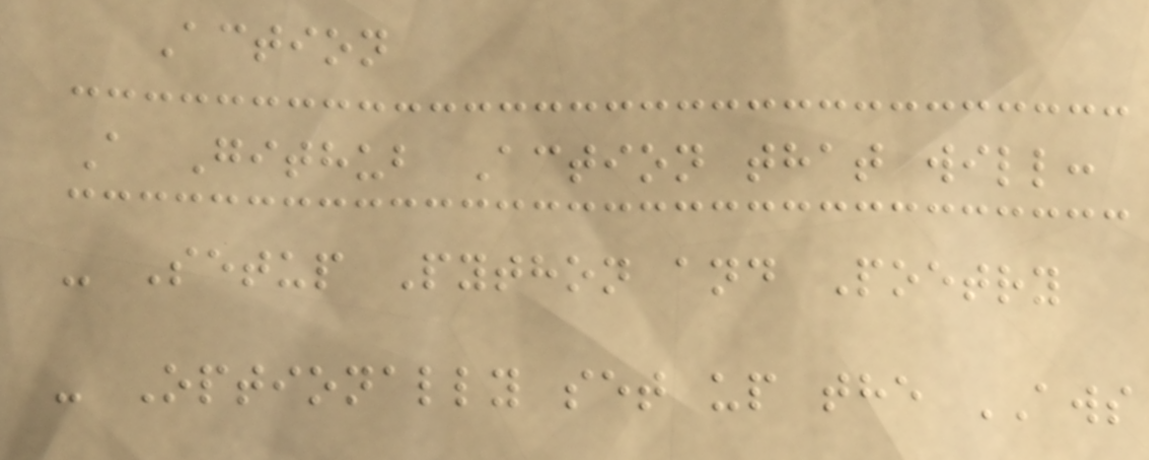Action
A Github Action that will:
- Setup Python and Poetry
- Optionally set up the AWS
